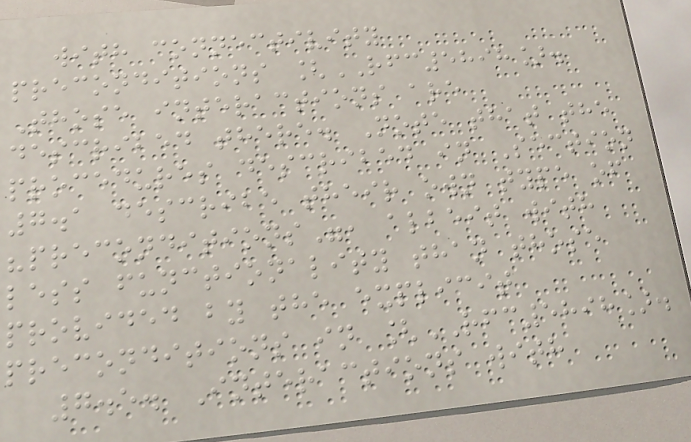with connectivity
preconditions [RFC5898].
Those interactions are
described there. Note that the
procedures described in Section
7.1 describe their own type of
"preconditions", albeit with
less functionality than those
provided by the explicit
preconditions in [RFC5898].
7.5. Interactions with
